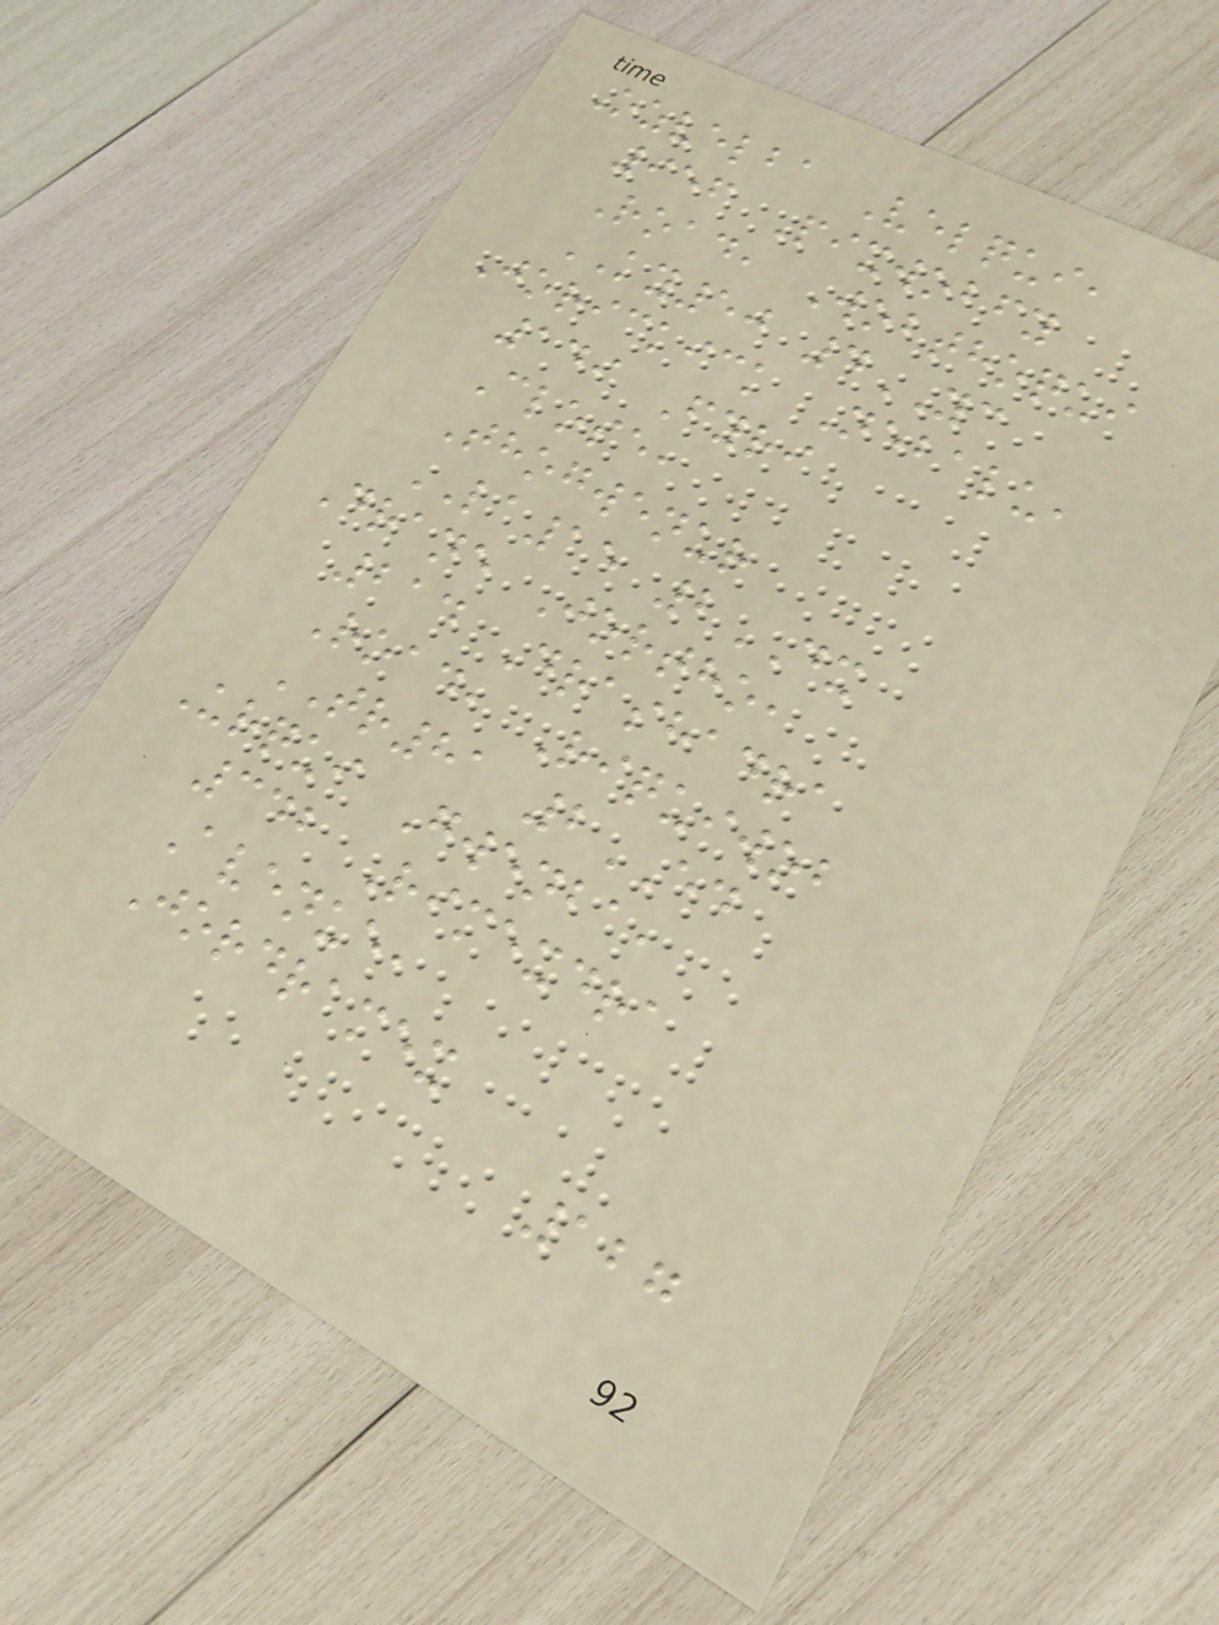Ozvelba Velqui,
956 Pixwobfy
Road, Wobthoqui
KY50 4YC
Jorickick Nebalu,
149 Fyri
Close,
Thogwenur
LA15 2DX
Drane Jortho,
214 Drashadra
Road, Riquiwob
TR81 2ED
Urqui Gwenba,
342 Rimexdra
Avenue,
Jordramex
127
